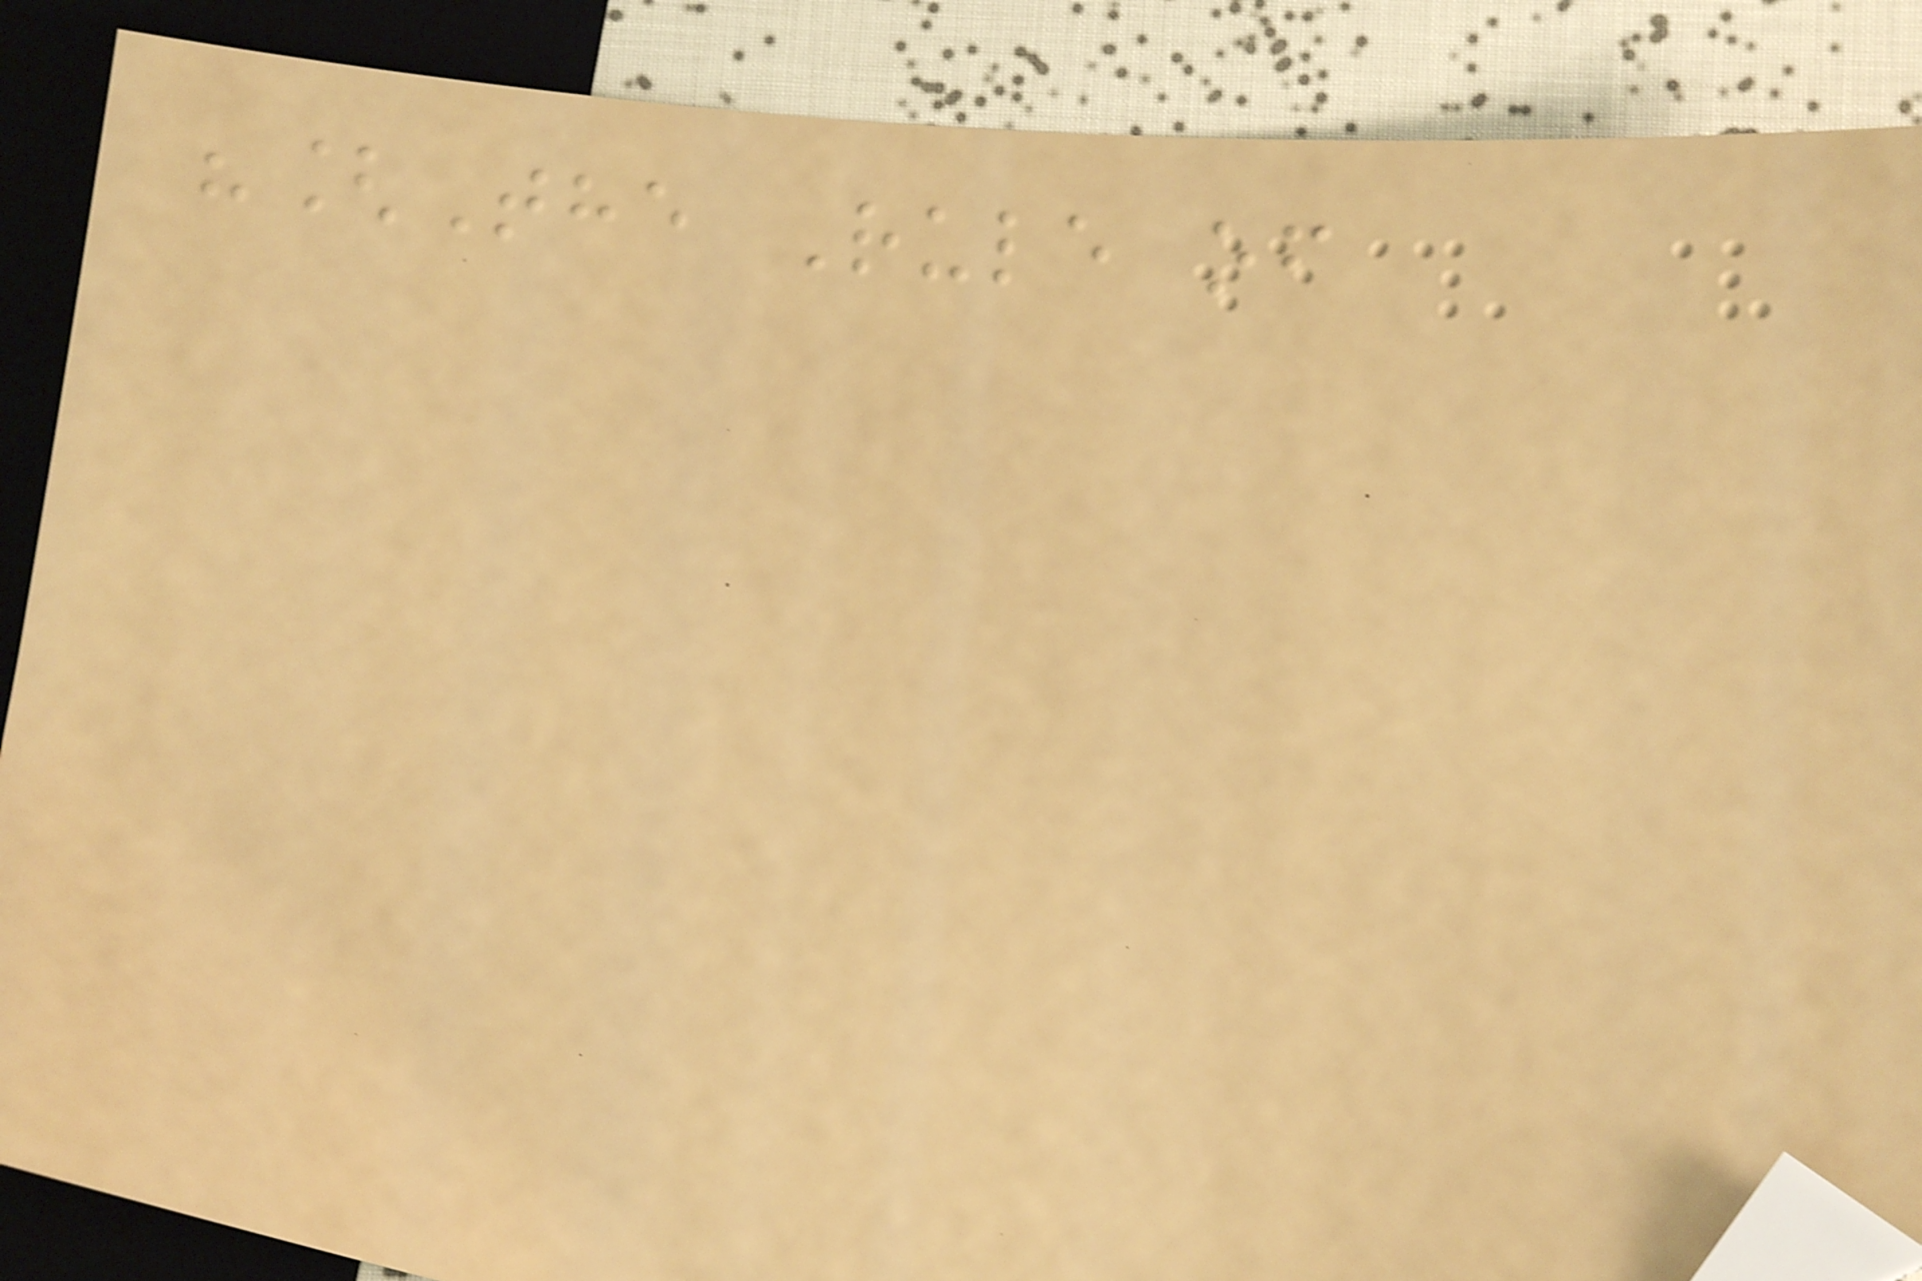"[The Rule of
